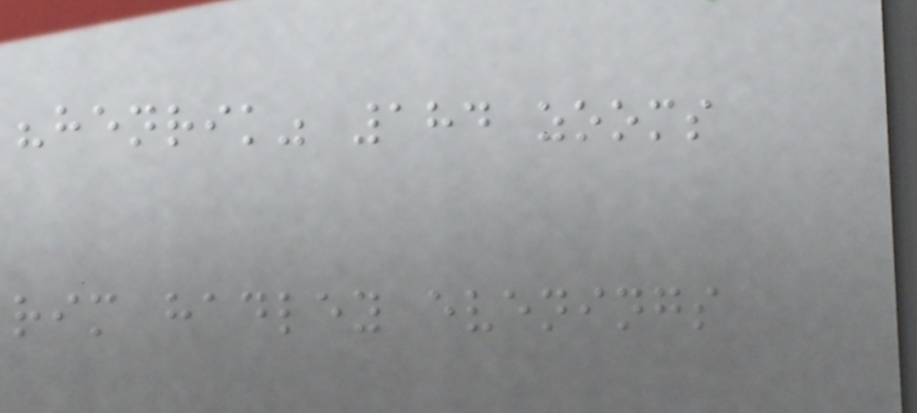"henrik" 184 zooms
rim hadley evenings
